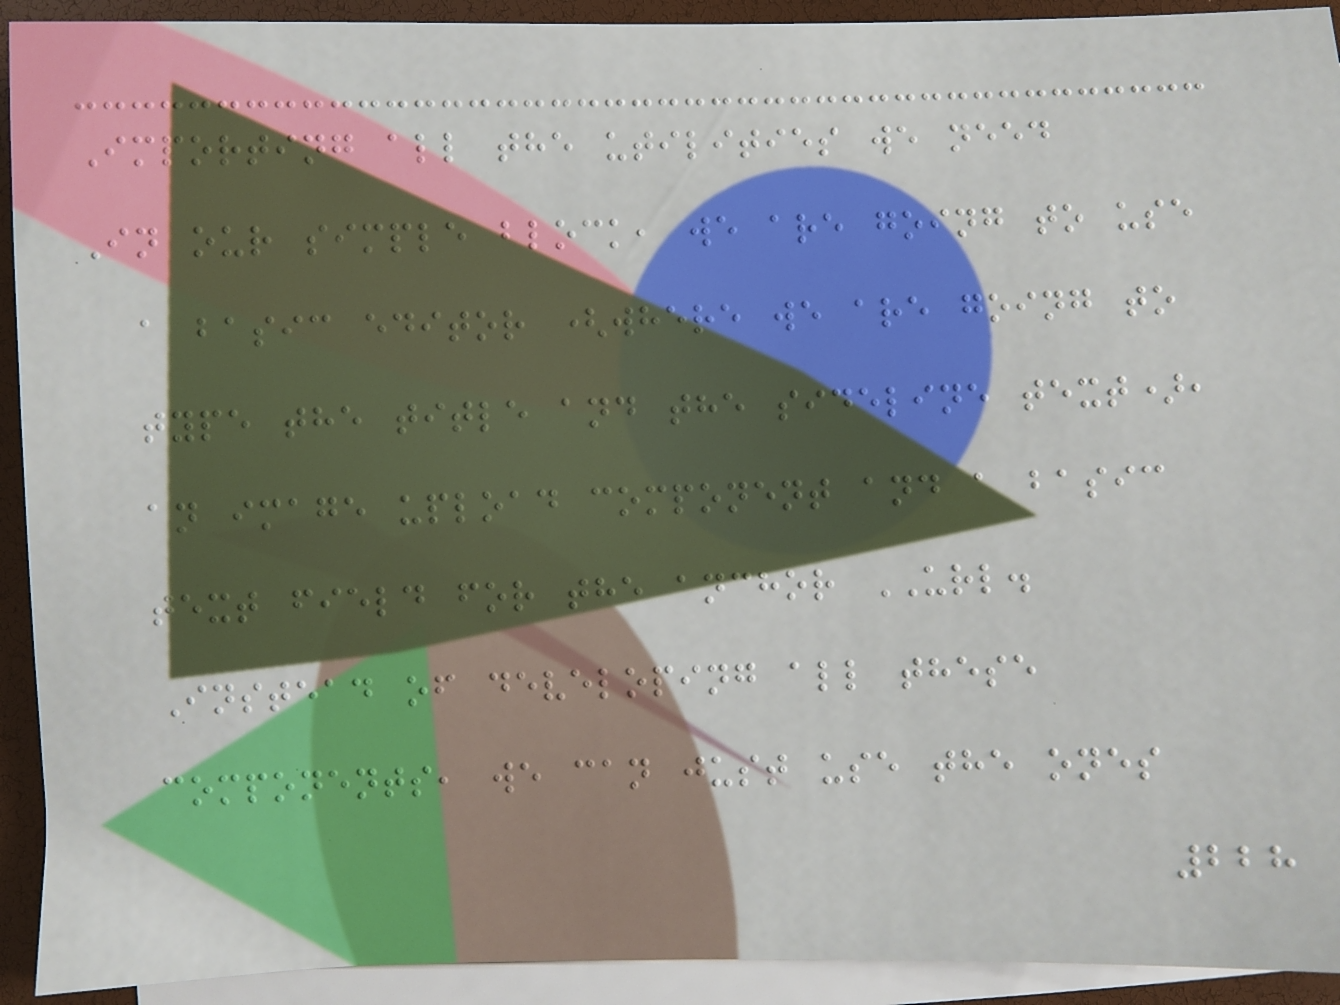Importing all the utilities we need
In our simple block, we are going to use
a basic editor (where we are going to
type the title and the sideline text),
an image upload component and a basic
text field for the anchor URL.
Instead of developing all these
components, we can just use the ones
228
